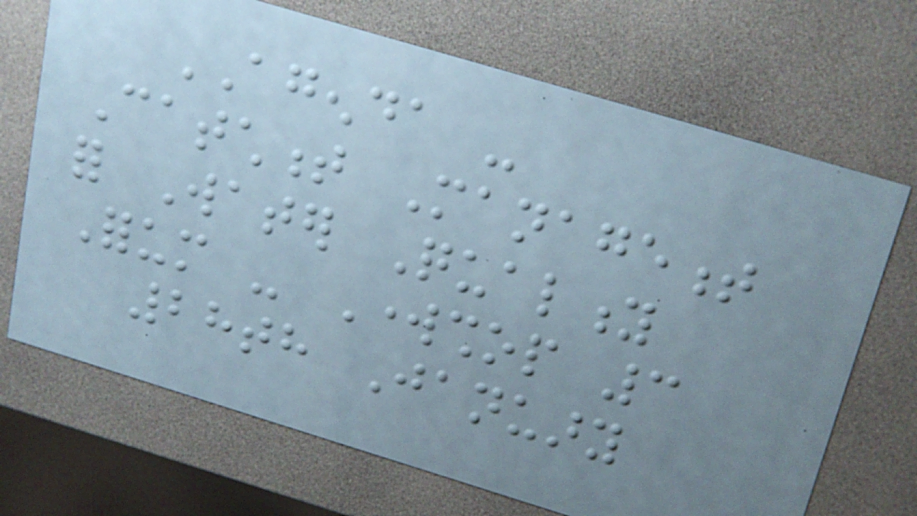AGENDA -
Catchment Management
for Water Quality
Forum - Workshop 3
28th January
